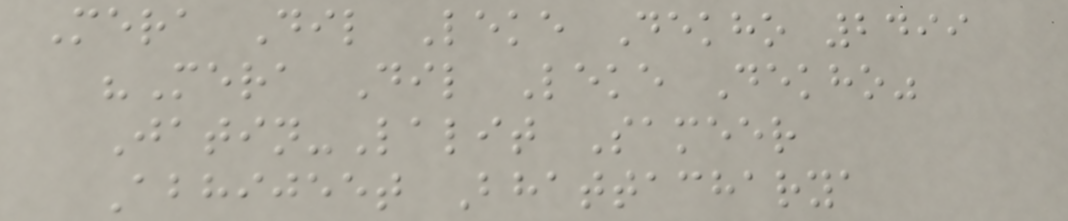Mera Dil Leke Dekho 2499
"Mera Dil Leke Dekho"
Jatin-Lalit Sameer
Abhijeet Bhattacharya
